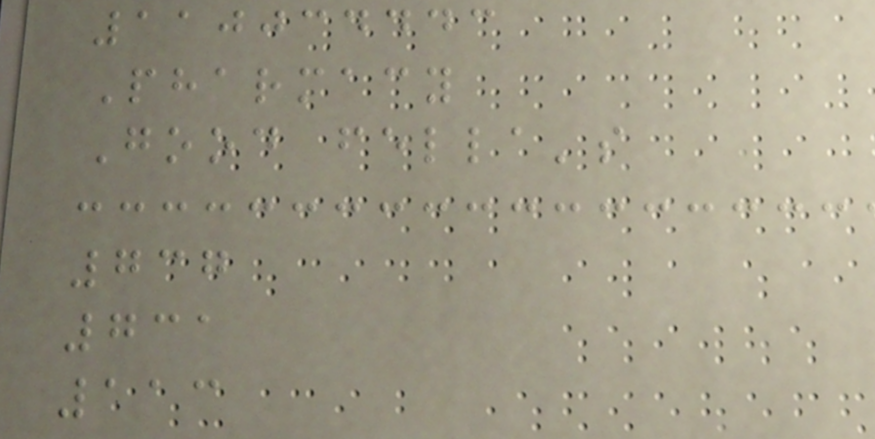110034443
Pharmacy
Good fella's
737
731
113
